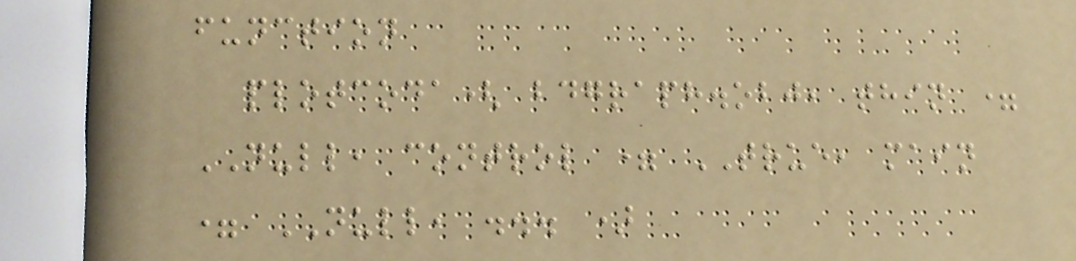function
plotcoda( bdgraph.obj, thin =
NULL, control = TRUE, main
= NULL, ... )
